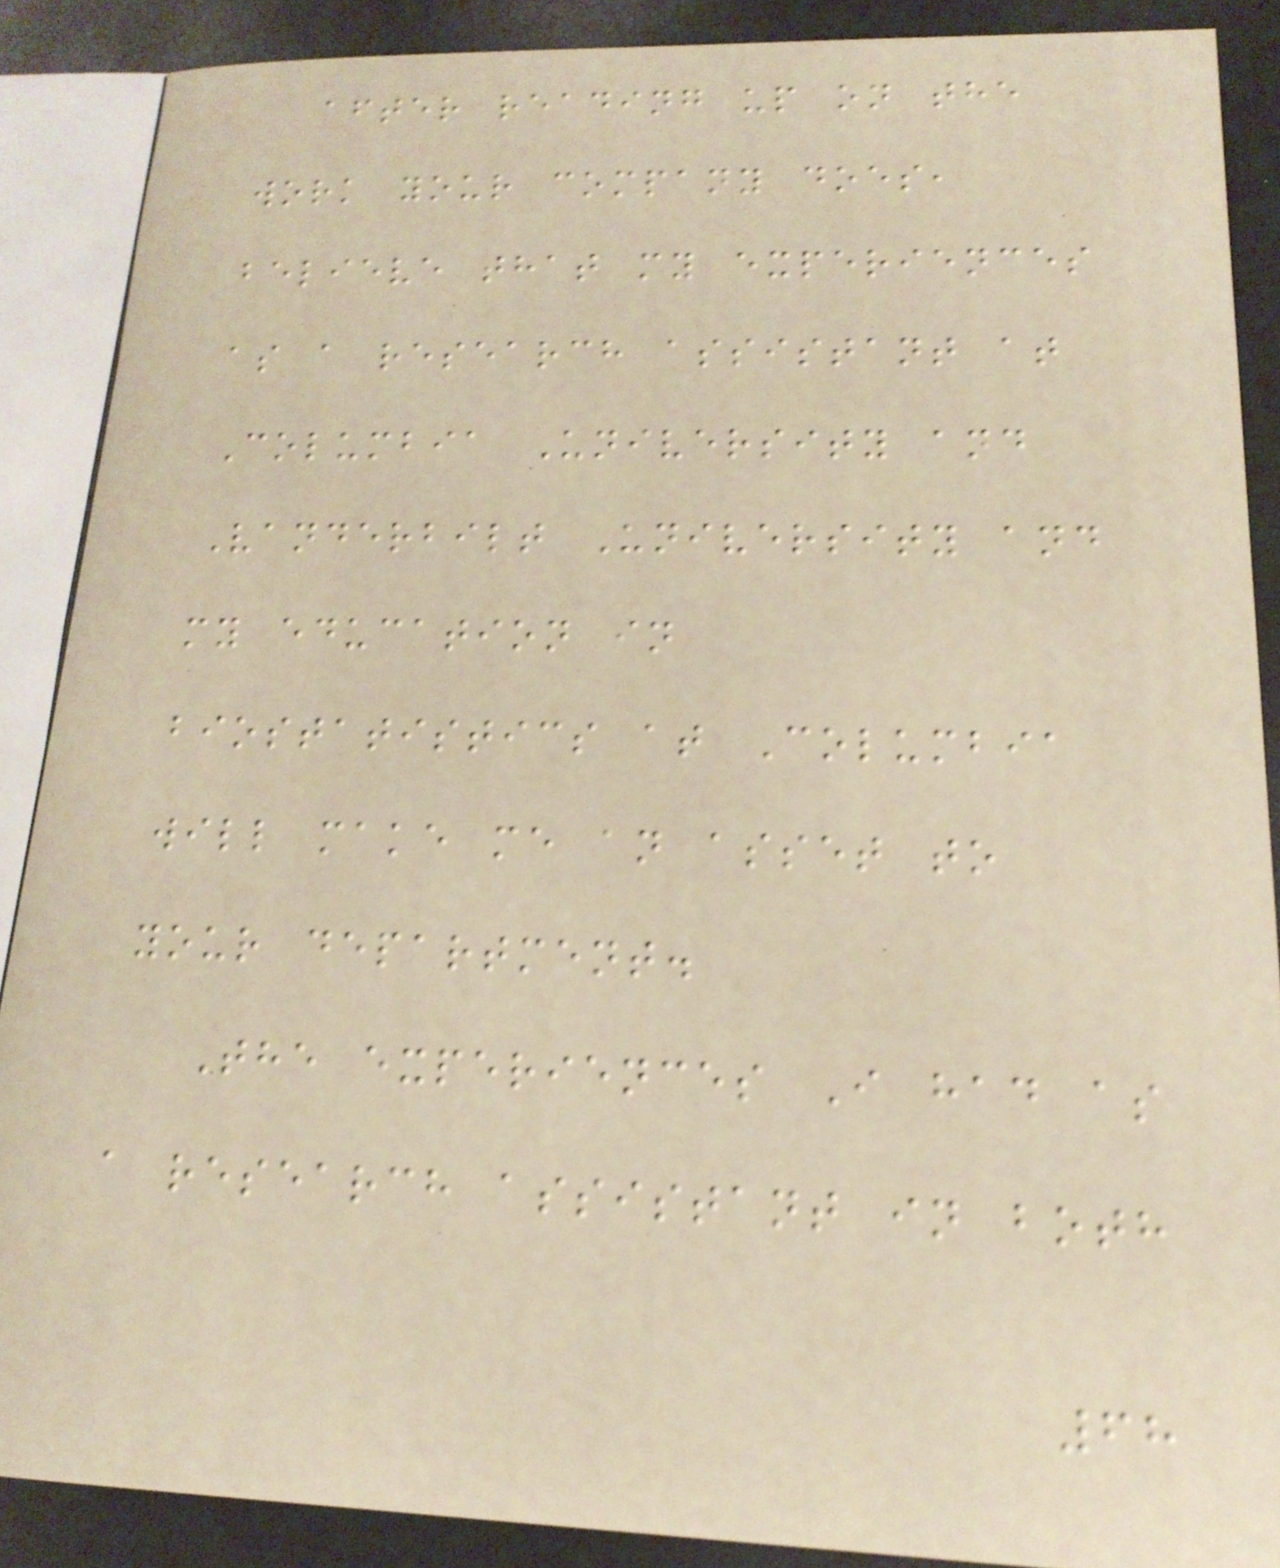after reading up on the
work your company does,
believe that my experiences
as a research assistant at
Columbia University and
Vanderbilt University and
my education in
biostatistics at Columbia
will make me an asset to
your department.
The experiences I had as
a research assistant in both
68
